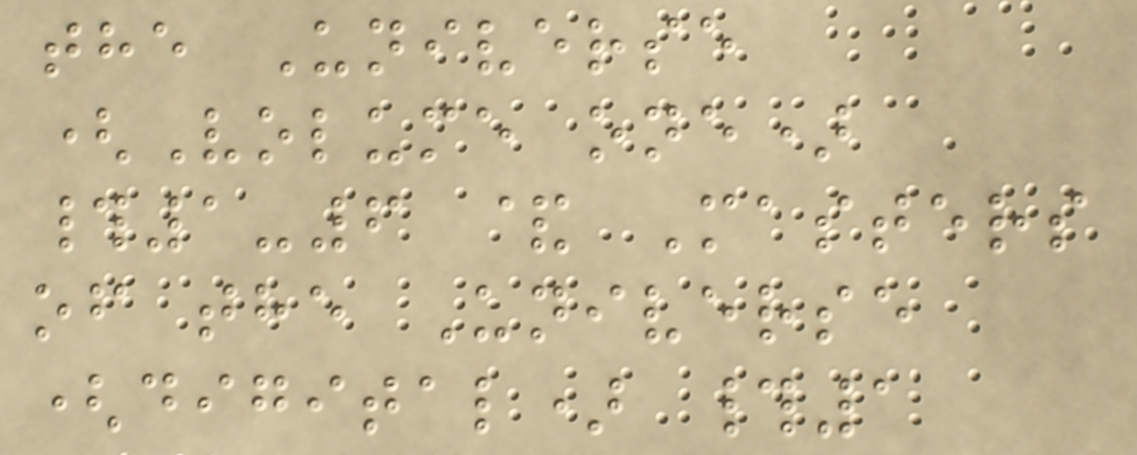the Universe
(Volume one)
#1-6 & Masters
of the Universe
(digital) #1
